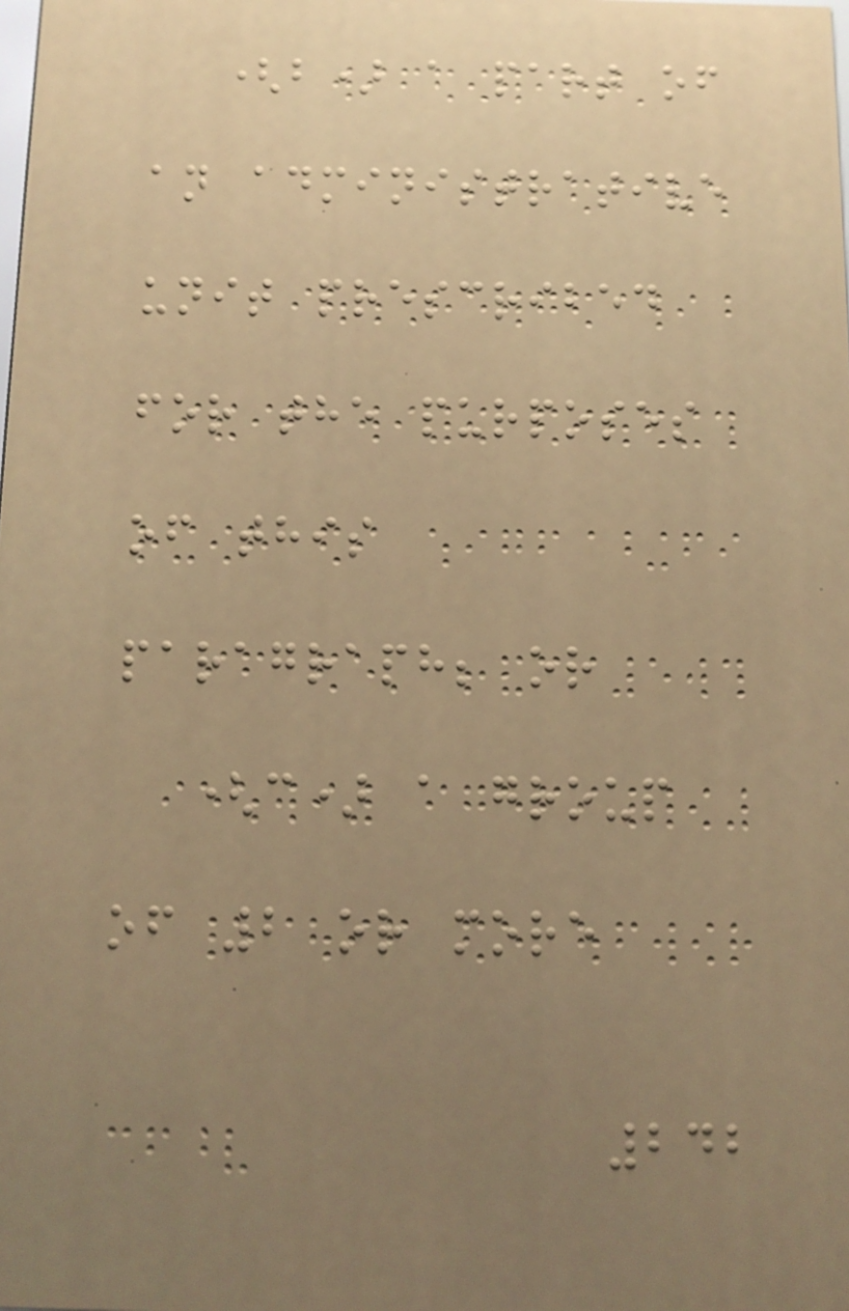(b) a part of
an administrative
unit prescribed
for the purposes
of this
paragraph; or
(c) a group
of 2 or more
242
